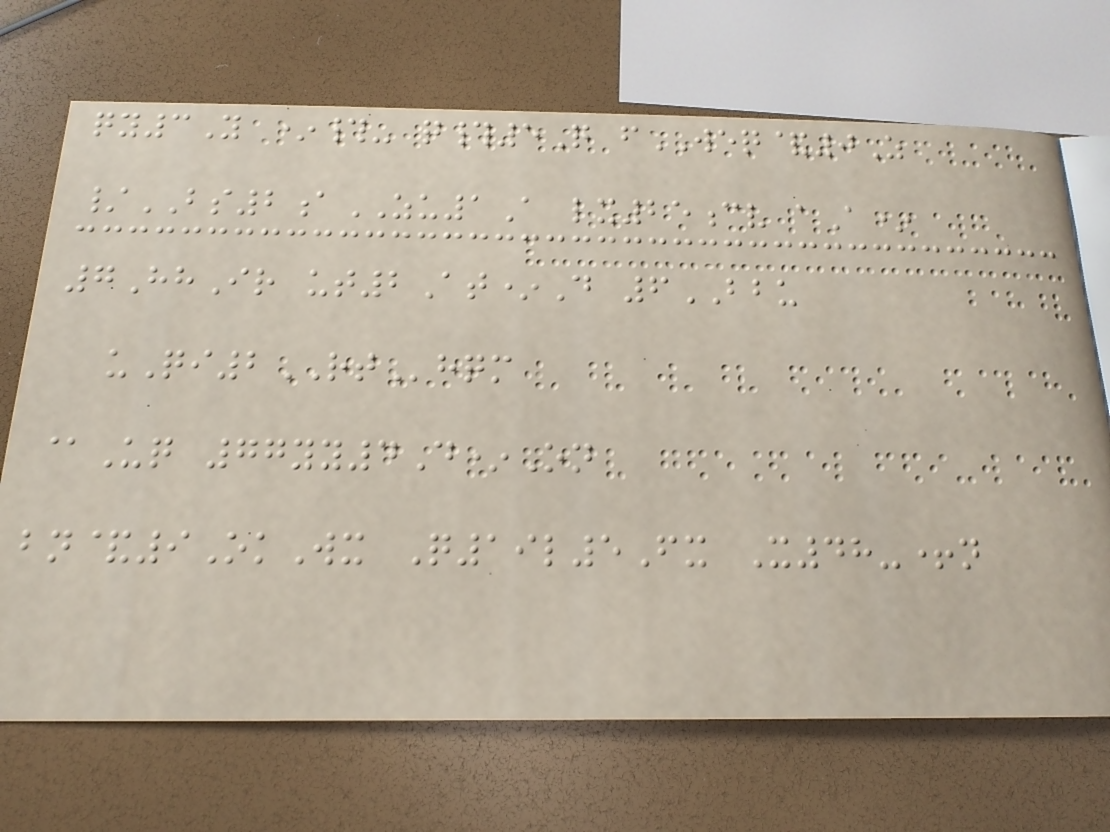qy3Y *#- q#5Q fWEQ&0Z
/BS2aZU1A lx25cv aA*
7HhIr ut2At*D 6BBU
uQi2RThqm
@Uq 77yy4D*On
bn&9OkWx Q19l5Fx X48-+n
